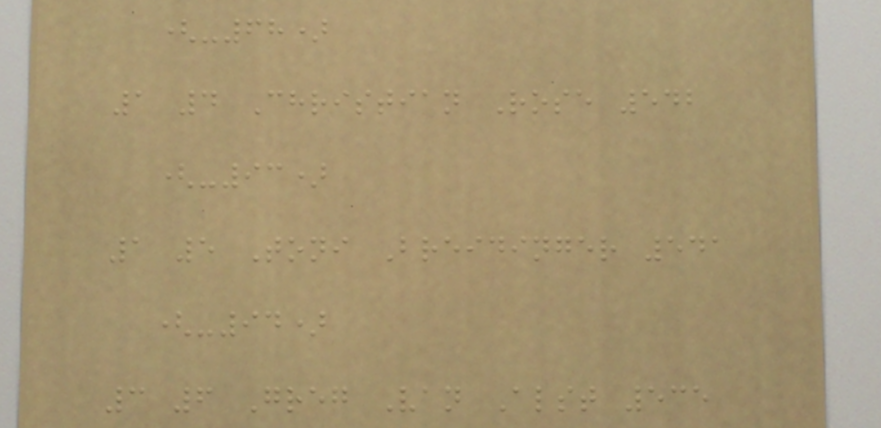(-68)
1 4 Christian Rose 542
(-93)
1 5 Toni Breidinger 541
(-94)
3 6 Greg Van Alst 535
